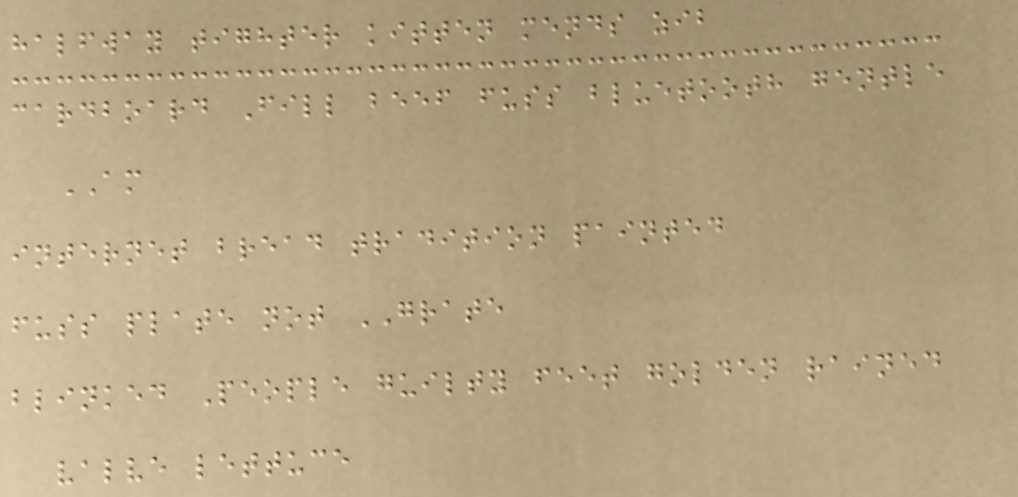halfway tighter kitten mends zib
cardboard Fill beef fuss bluetooth gentle
AM
internet bread tradition painted
fuss plate not GRATE
blinked People guilty feet golden rained
valve lettuce
